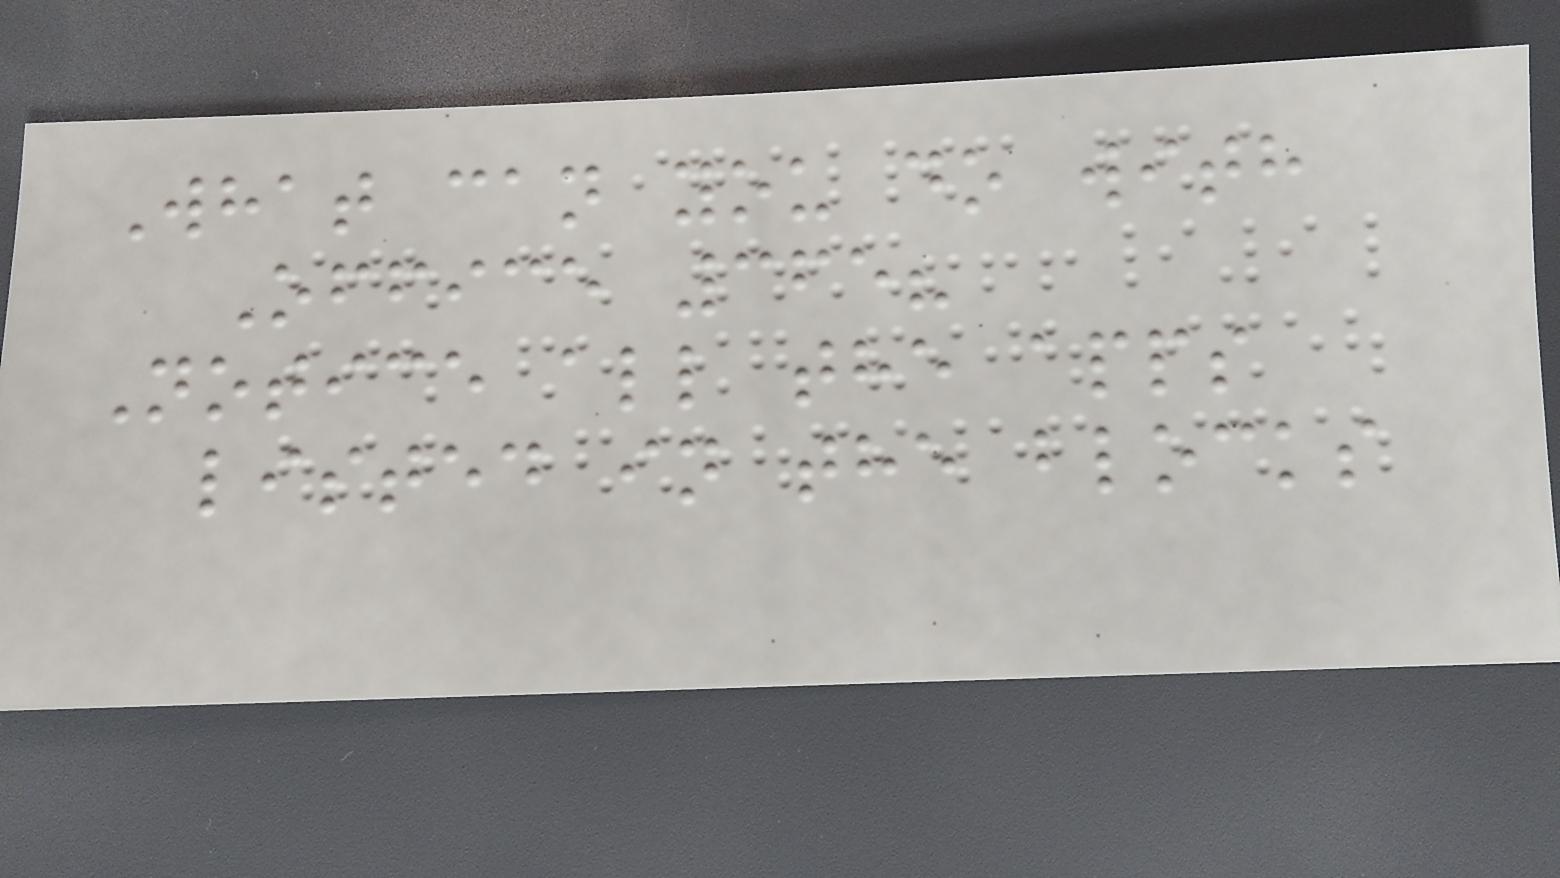What can you do with
Office 365?
Notice all the apps
listed in the blocks
